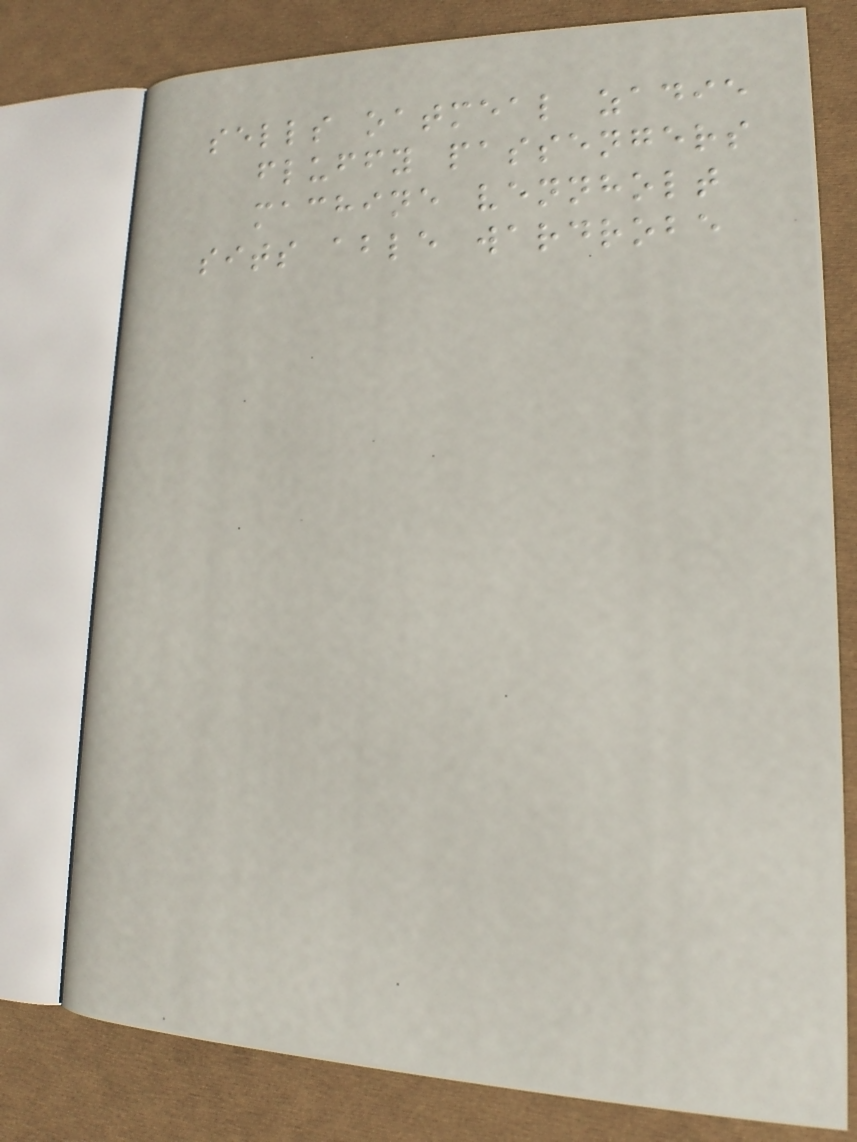sells oatmeal zadie
fluffy passengers
machine vennholt
sits able wardrobe
